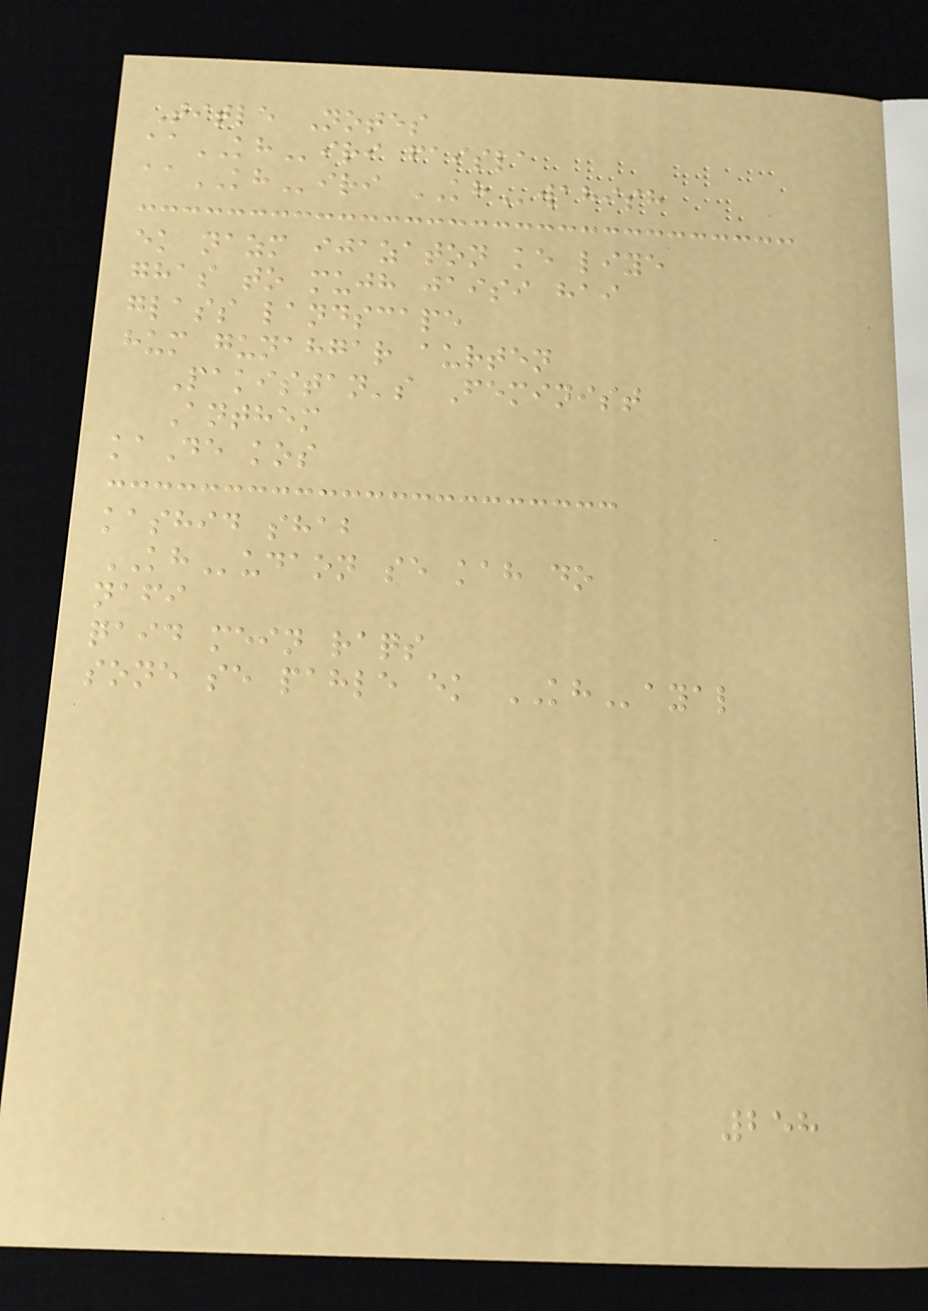Title Notes
aaKHiri faisla
aaKHiri KHwahish
ek nazm ijazaton ke liye
ghas to mujh jaisi hai
glass landscape
hum gunahgar aurten
Pakistan's Feminist
Anthem
kaDe kos
kashid shab
KHudaon se kah do
nafi
qaid mein raqs
sone se pahle ek KHayal
258
